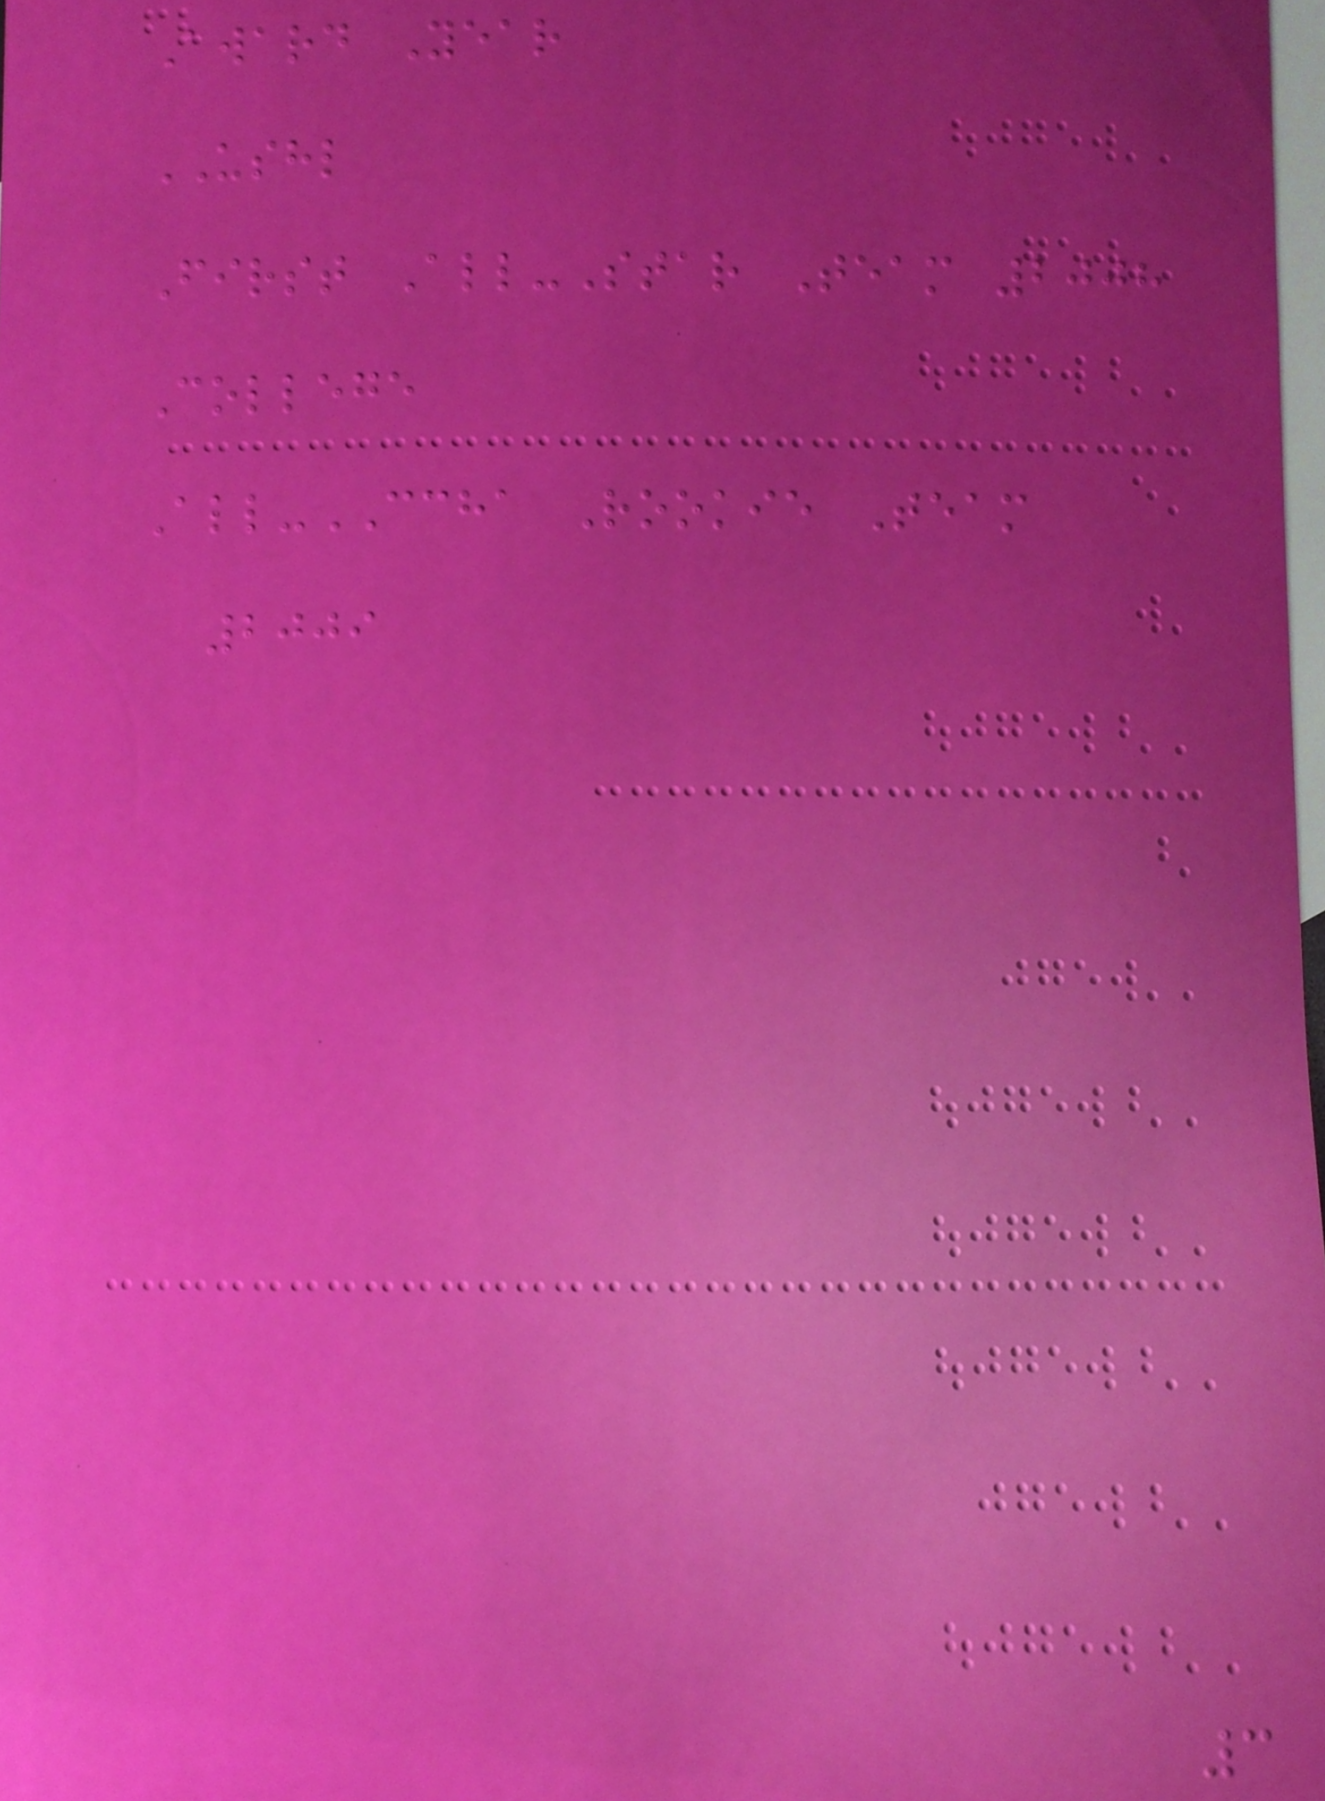Award Year
USHL
First All-Star Team 2008
College
All-CCHA Rookie Team
2009
3
